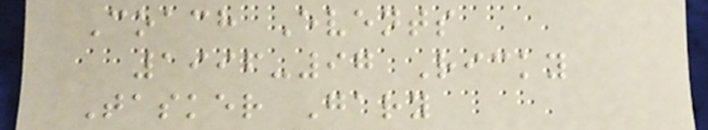Coach Events
1996-97 Ricky
Tasker Gary
